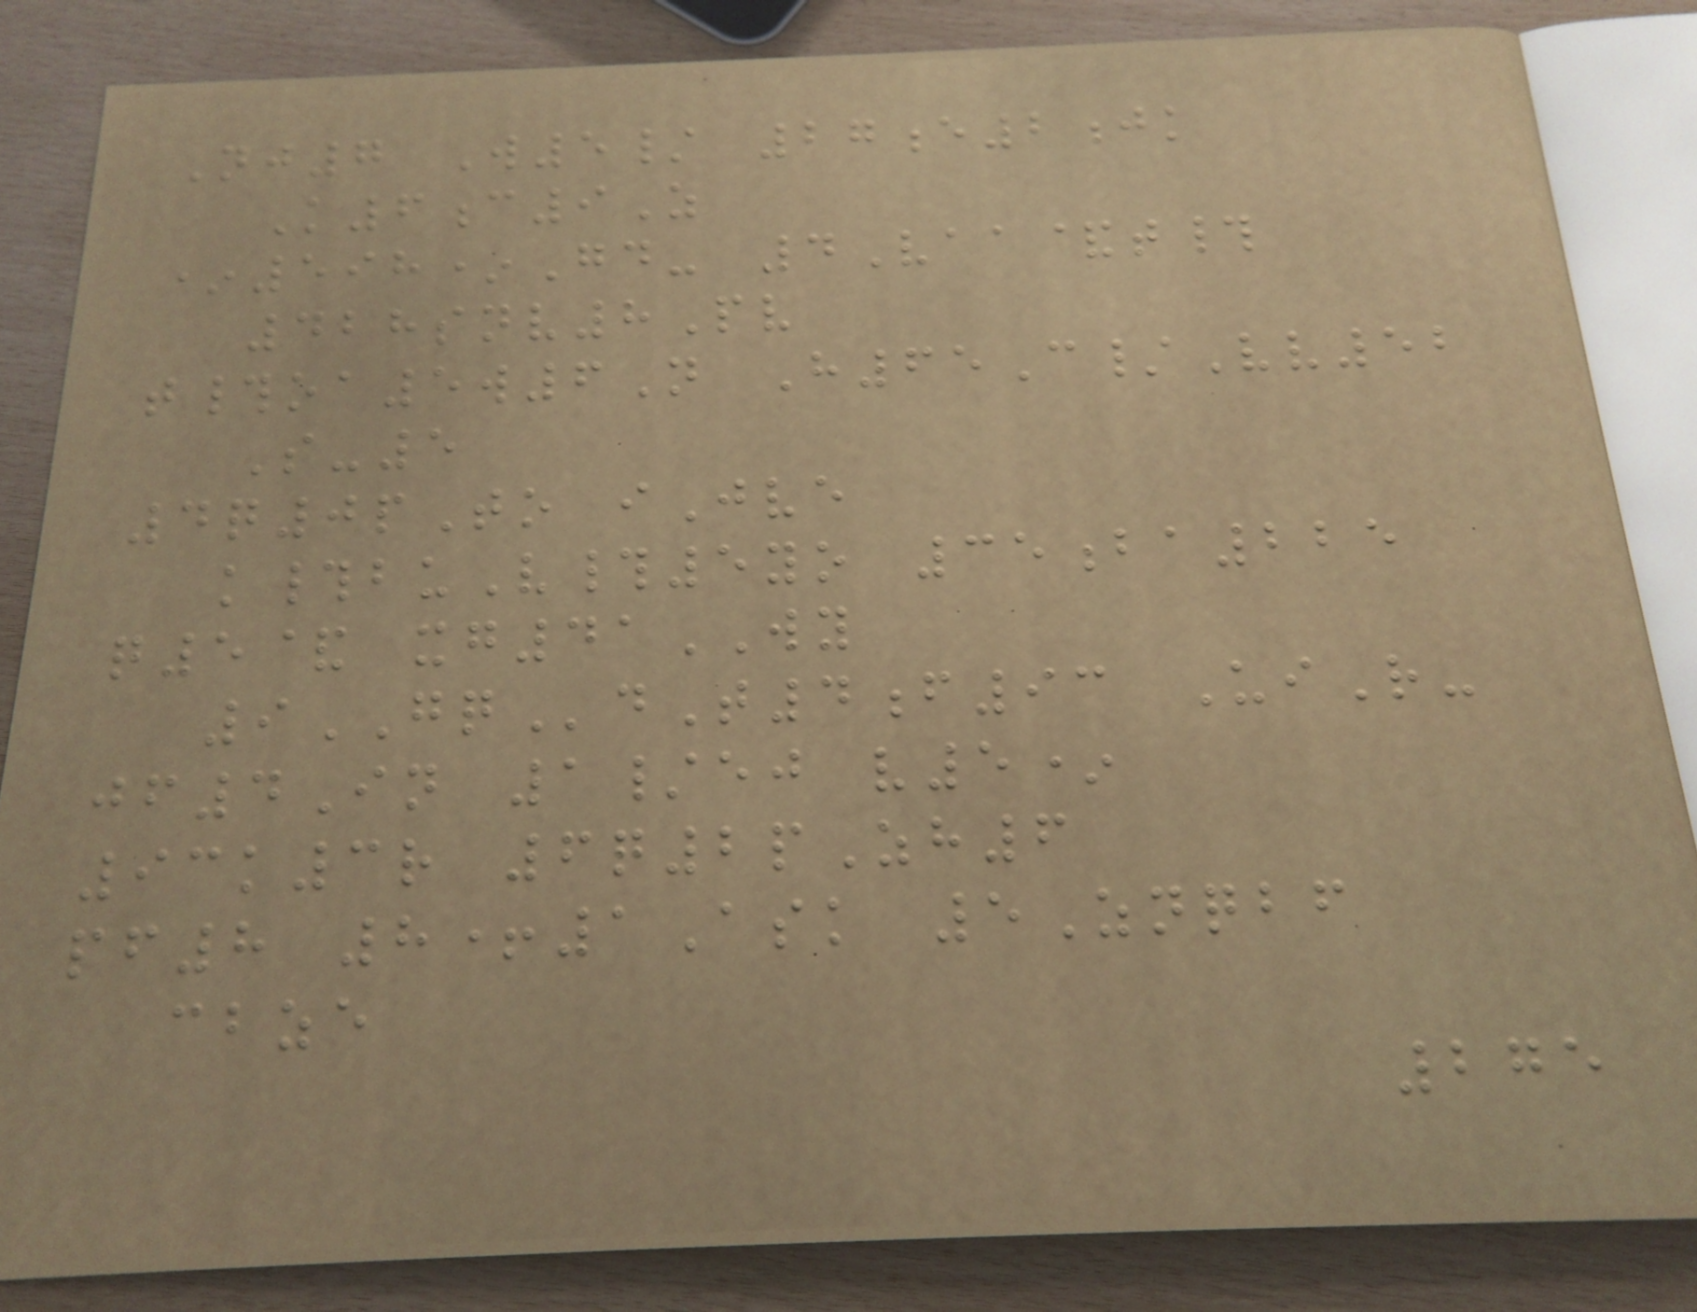Nj7 W5/ 27e2jk
K6c9Z
*598*Gd- 4Vaa&t#
428snv8Pv
t#oa5w6N H65C/Vv52
S-5
4q0pTo iJve
k#buV#5yo 35ba225
q5& xg41WY
9GQdT4f93 UiR-
jf4In 1/ej v5*
93k3r 6q2pZh6
pf8 8+1Ask 5Znqbf
cbze
275
